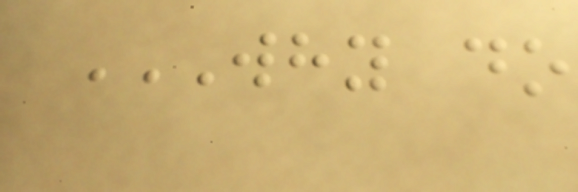WHY DO
